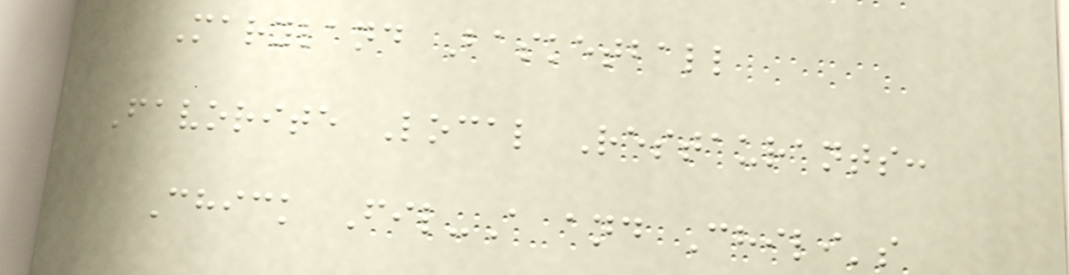Maryland Basketball
Favorite Local Restaurants:
Chick Fil-A and Chili's
